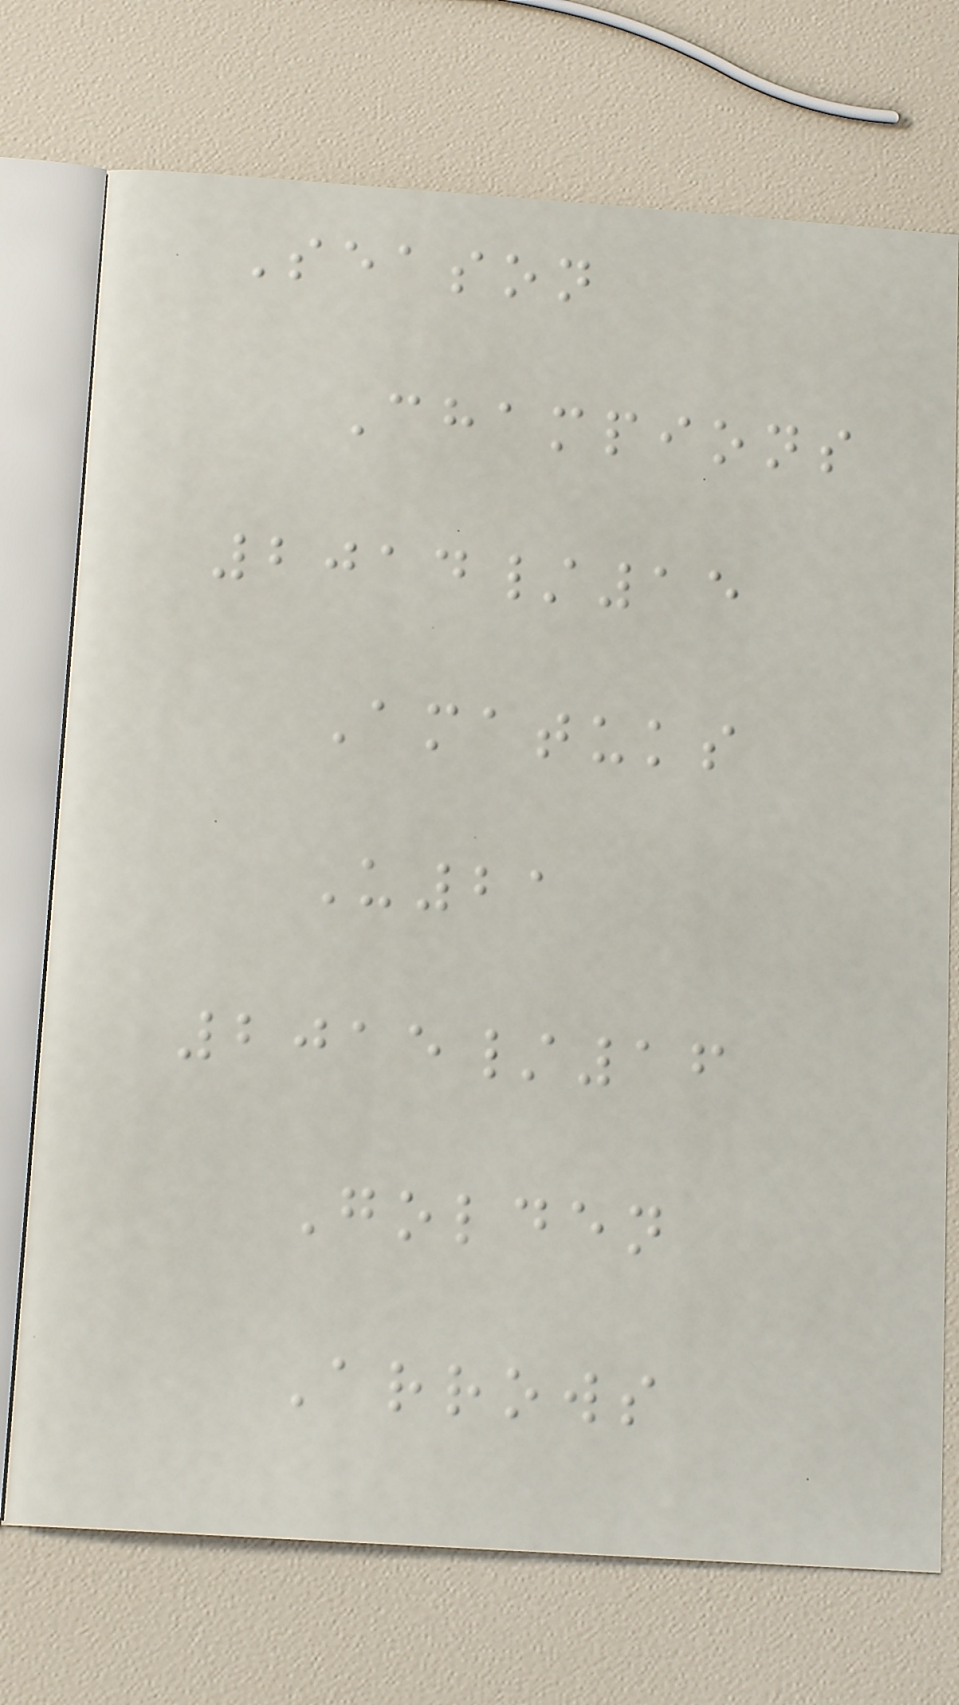Season
Champions
2014/15
Amatuks
U21
2015/16
Golden
Arrows
